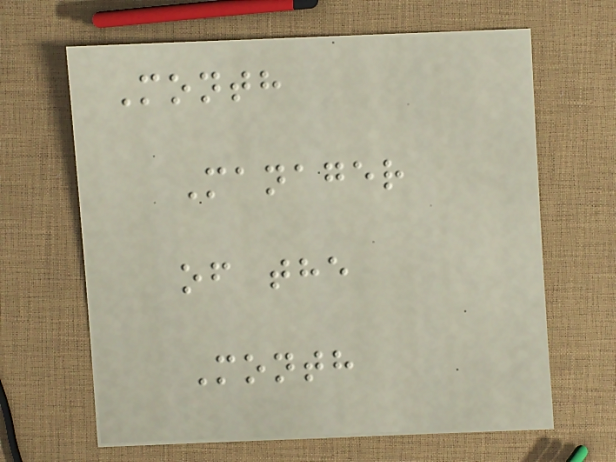Month
Manager
of the
Month
